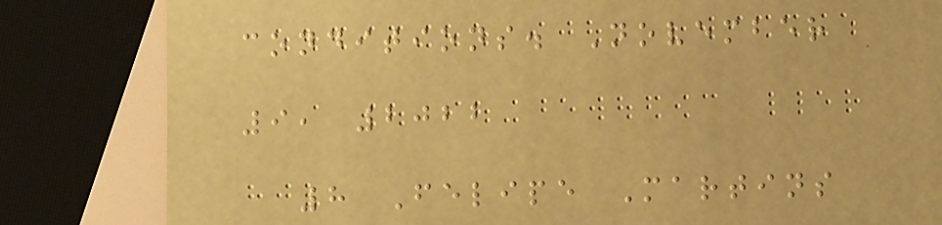conditions. November
9, 2022
8 Felipe Martins
